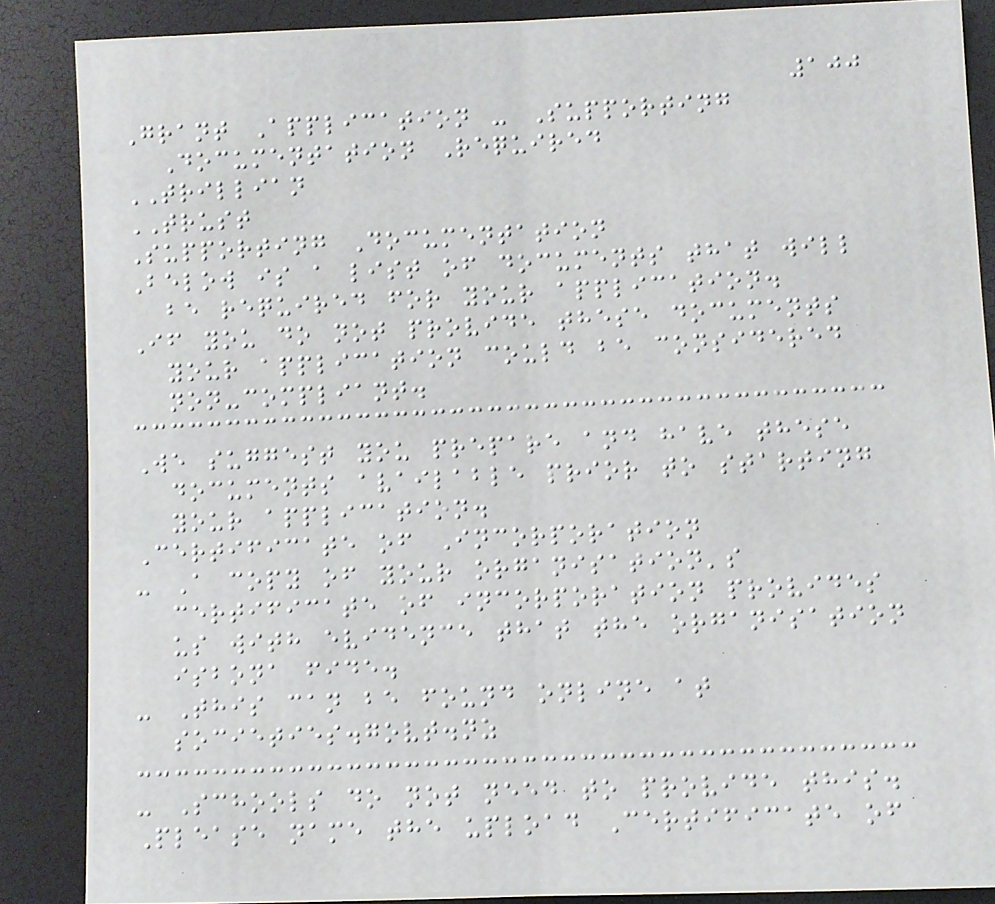100
Grant Application - Supporting
Documentation Required
TRILLIAN
TRUST
Supporting Documentation
Below is a list of documents that will
be required for your application.
If you do not provide these documents
your application could be considered
non-compliant.
We suggest you prepare and have these
documents available prior to starting
your application.
Certificate of Incorporation
- A copy of your organisation's
certificate of incorporation provides
us with evidence that the organisation
isbona fide.
- This can be found online at
societies.govt.nz
- Schools do not need to provide this.
Please name the upload Certificate of
